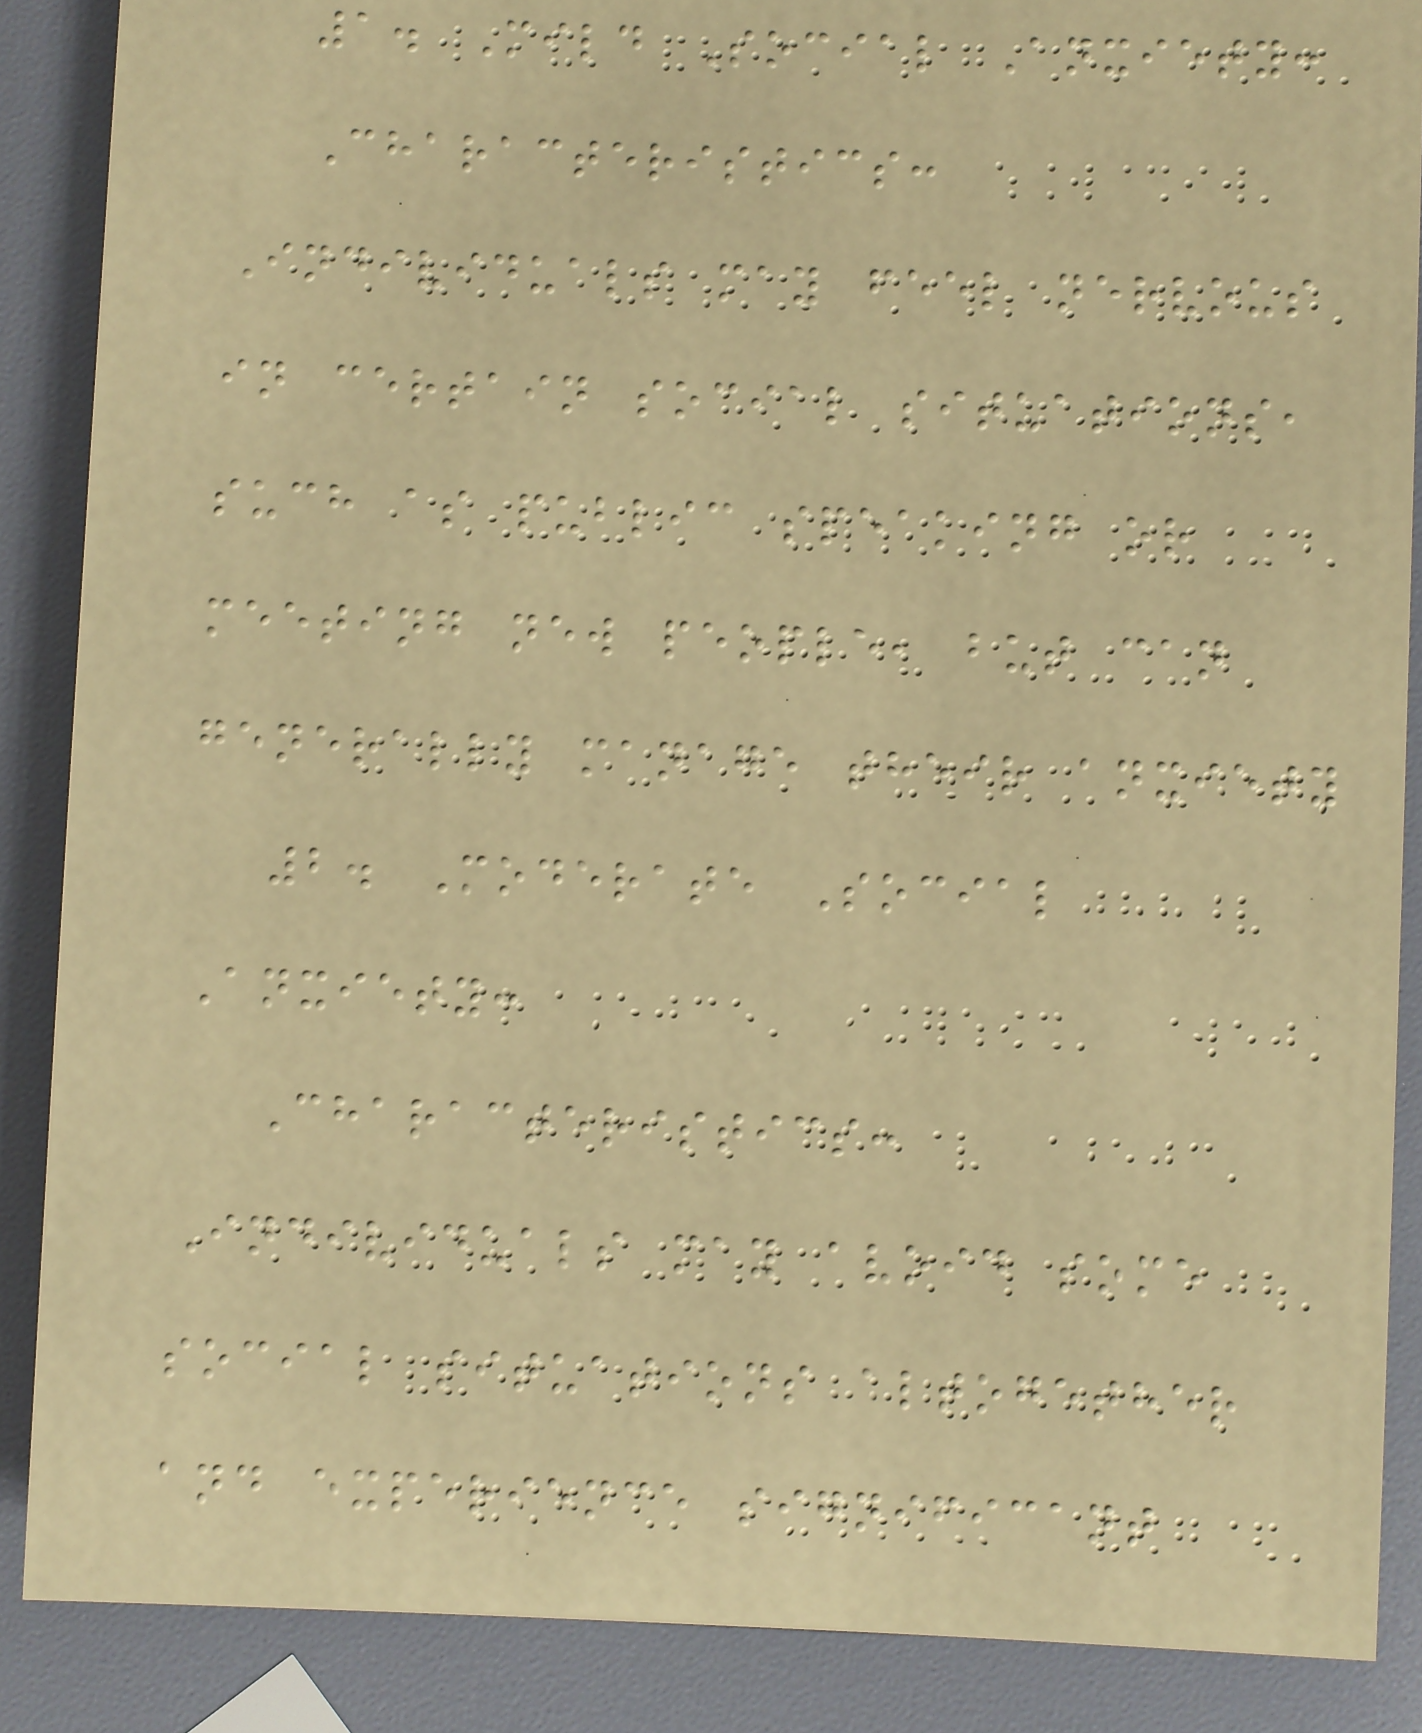1. Mild Social Anxiety:
Characteristics:
Individuals may feel nervous
in certain social situations,
such as public speaking or
meeting new people, but can
generally manage their anxiety
2. Moderate Social
Anxiety:
Characteristics:
Individuals may avoid some
social situations altogether
and experience significant
